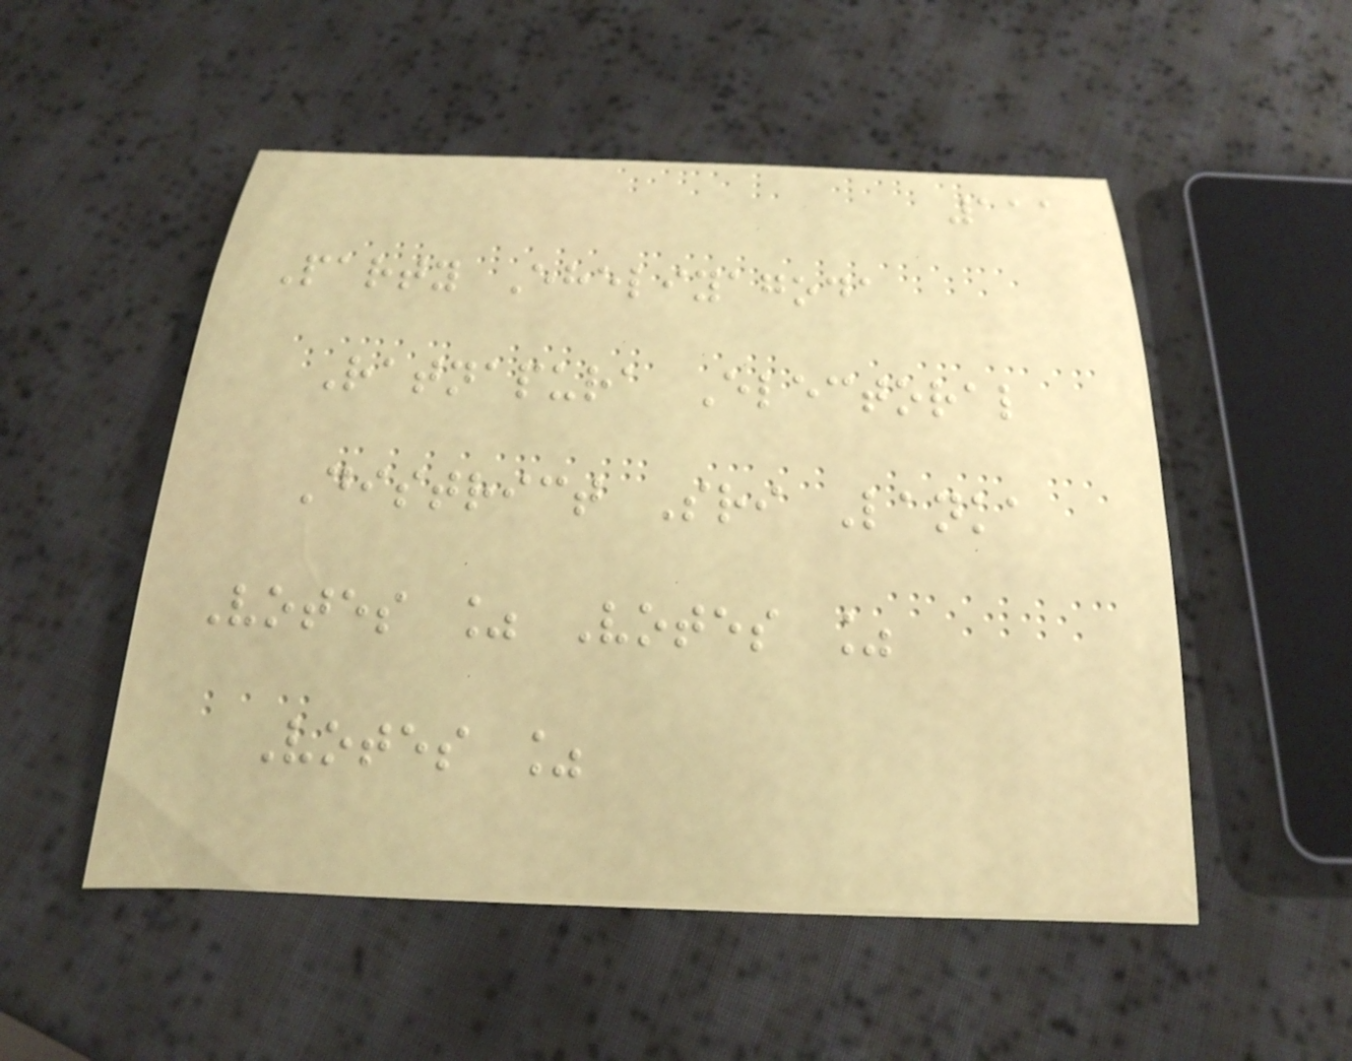111
Party Eheliyagoda
Ratnapura Electoral
District Sri Lanka
Votes % Votes %
Votes %
